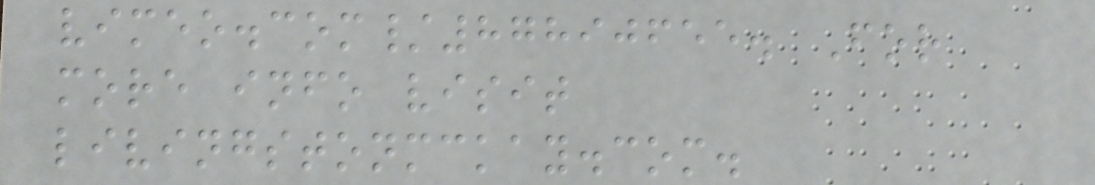vimeo.com/87890655. For
more info visit
livingstonmckay.com.
